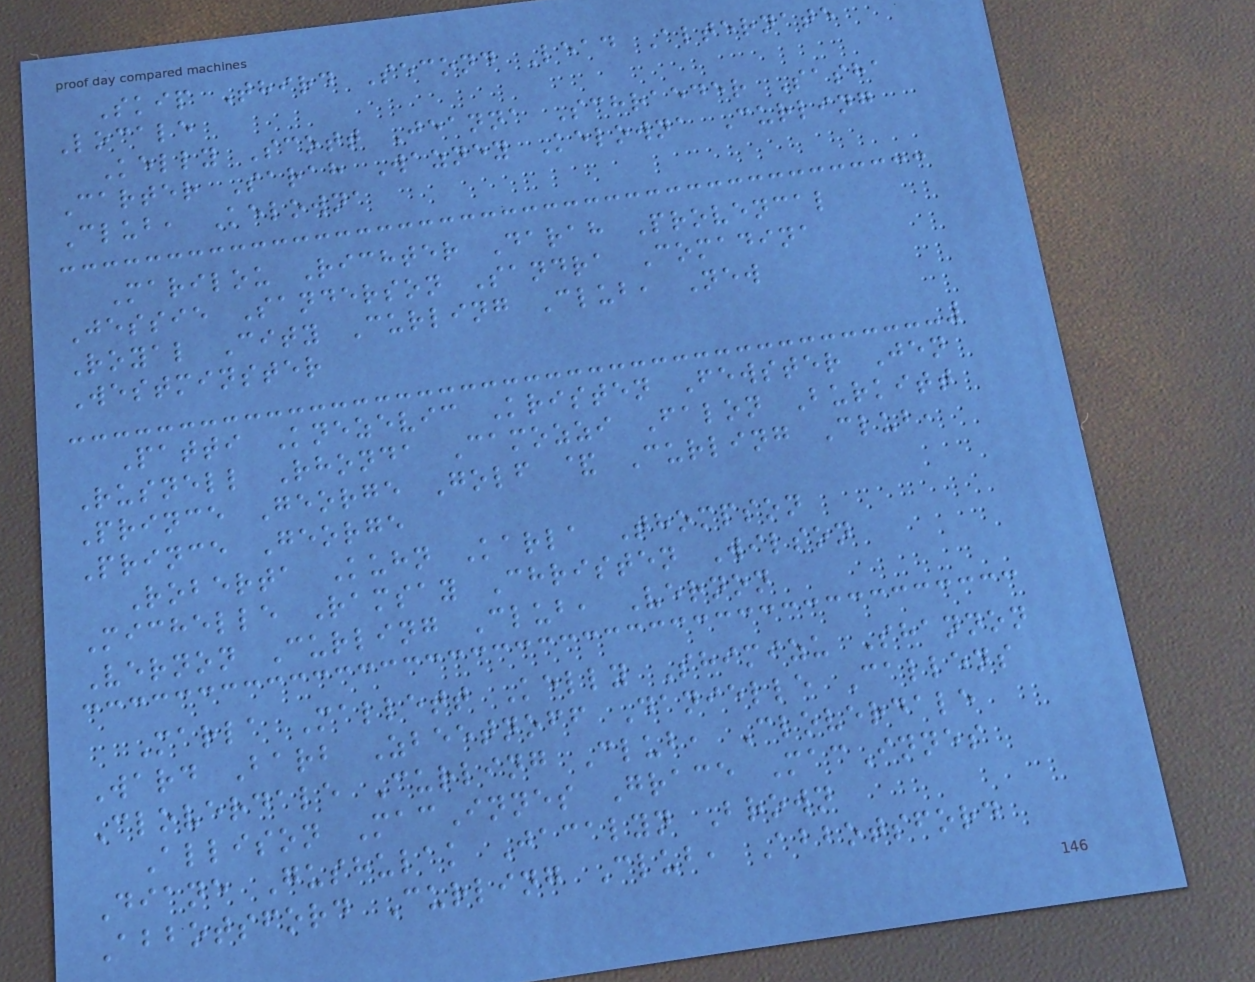Skip Third Second Lead Alternate
Locale
Kelly Scott Jeanna Schraeder Sasha
Carter Sarah Wazney Kelowna Curling
Club, Kelowna
Marilou Richter Darah Provencal
Jessie Sanderson Sandra Comadina
Royal City Curling Club, New
Westminster
Patti Knezevic Kristen Fewster Jen
Rusnell Rhonda Camozzi Falon Burkitt
Prince George Golf & Curling Club,
Prince George
Roberta Kuhn Karla Thompson
Michelle Ramsay Christen Wilson
Vernon Curling Club, Vernon
Marla Mallett Kelly Shimizu Shannon
Ward Barb Zbeetnoff Danielle Callens
Cloverdale Curling Club, Cloverdale
Allison MacInnes Grace MacInnes
Diane Gushulak Jacalyn Brown
Abbotsford Curling Club, Abbotsford
